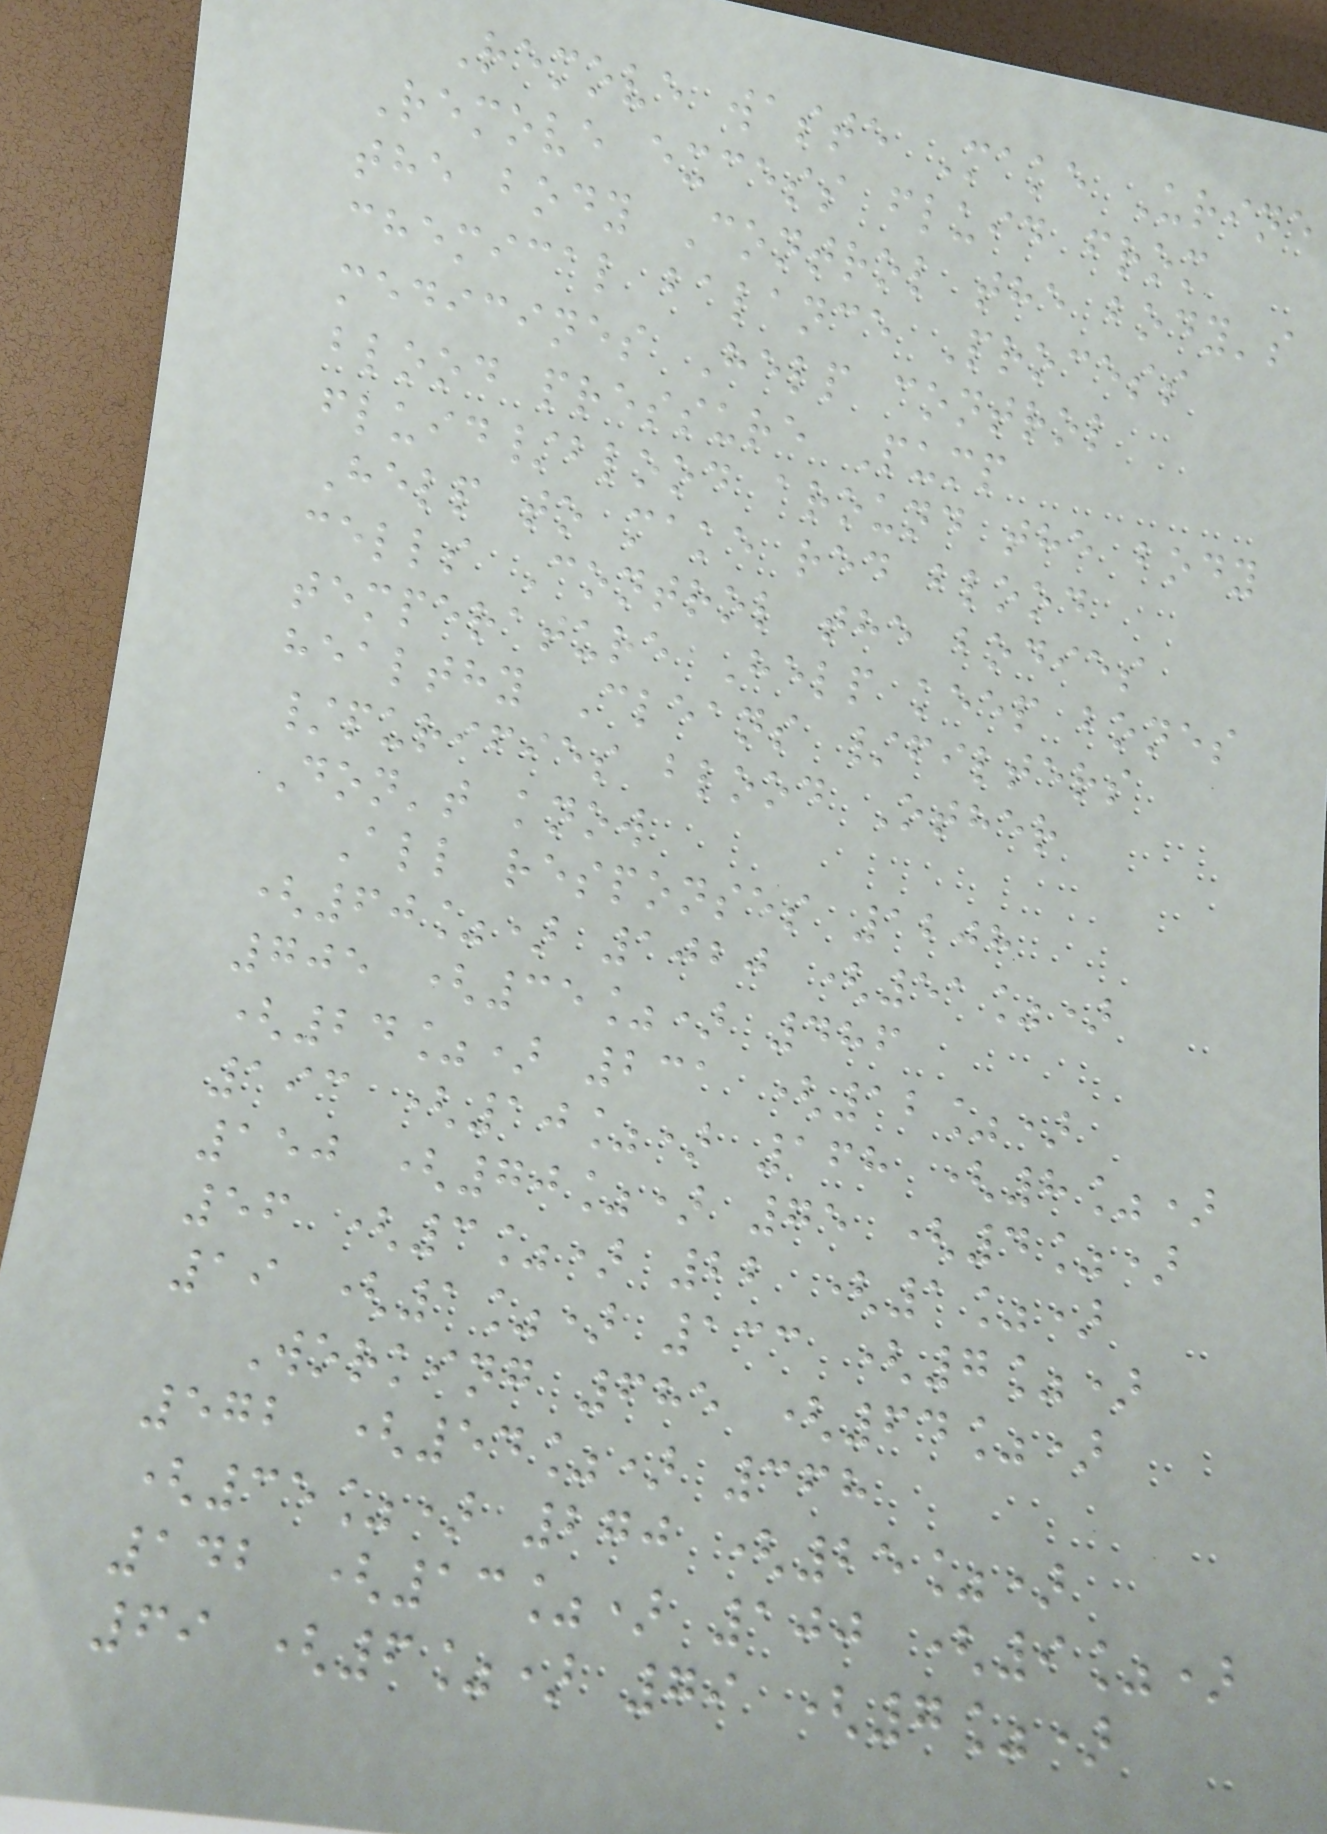Remove waste Make Urine
Remove excess fluid from
the body Control the body's
chemical balance Process
medicines Help control
blood pressure Pump
fluid/blood around the body
Help to make red blood
cells Control the bodies
temperature Help keep bones
healthy Cleans /filters
/purifies blood Other
Don't know
All responses 1208
(60%) 1020 (51%)
705 (35%) 486
(24%) 231 (12%)
193 (10%) 168 (8%)
150 (70%) 75 (4%)
56 (3%) 22 (1%)
19 (1%) 133 (7%)
Working 685 (64%)
572 (54%) 368
(35%) 270 (25%)
142 (13%) 100 (9%)
69 (6%) 79 (7%)
